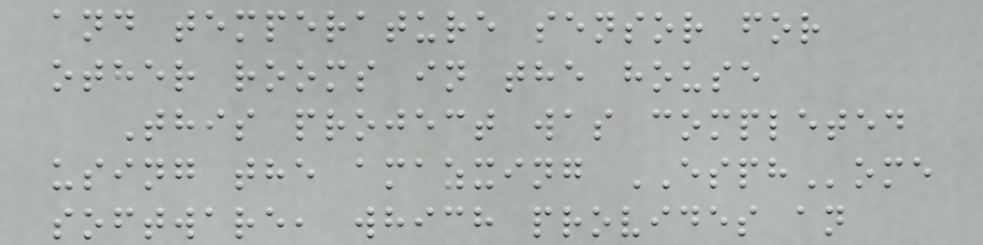and temperature sensor for
other rooms in the house
This project was completed
using the amazxing ESPHome
software, which provides an
